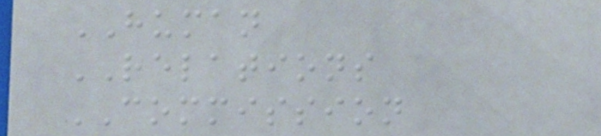HUMAN
RELATIONS
COMMISSION
